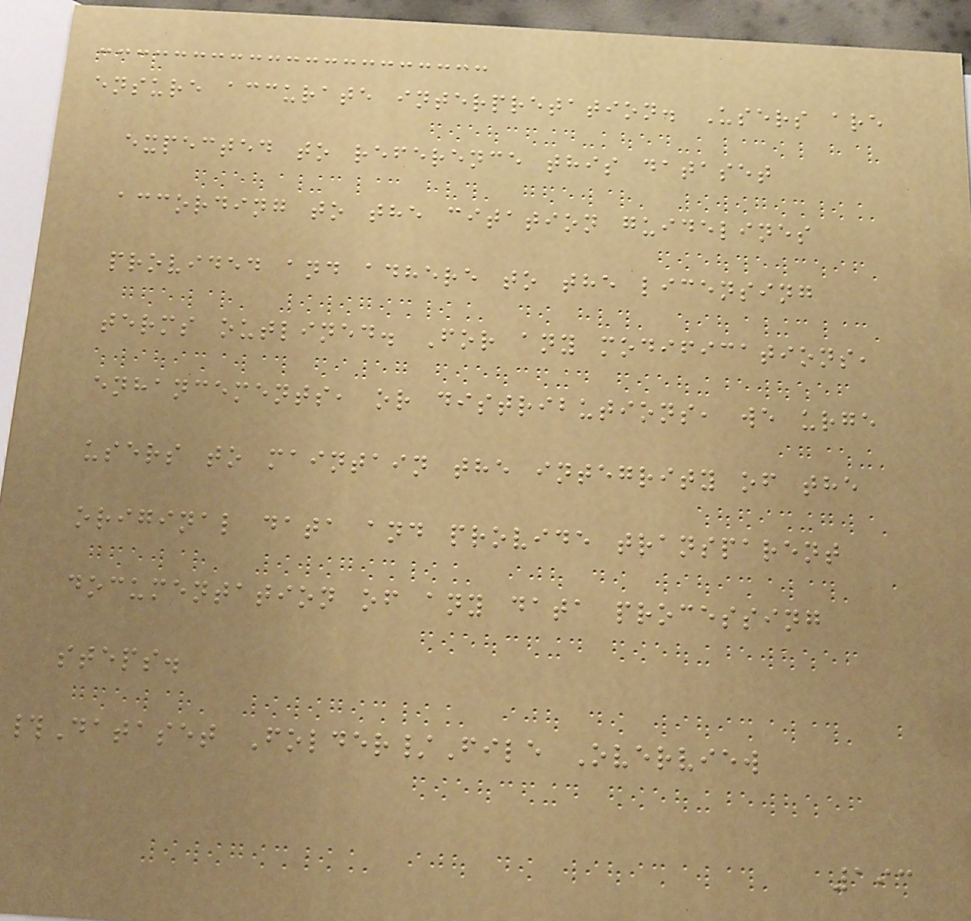ensure accurate interpretation. Users are
expected to reference this dataset
according to the citation guidelines
provided and adhere to the licensing
terms outlined. For any modifications,
enhancements, or distributions, we urge
users to maintain the integrity of the
original data and provide transparent
documentation of any data processing
steps.
#Dataset Folder/File Overview
193
